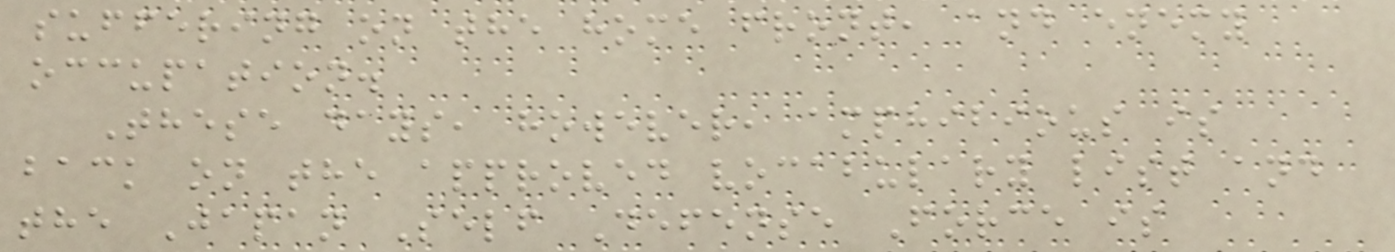suffering on the home front, and enemy
occupation.
These days, however, amphibious is
back on the approved vocabulary list and
the Japan Self Defense Force is
